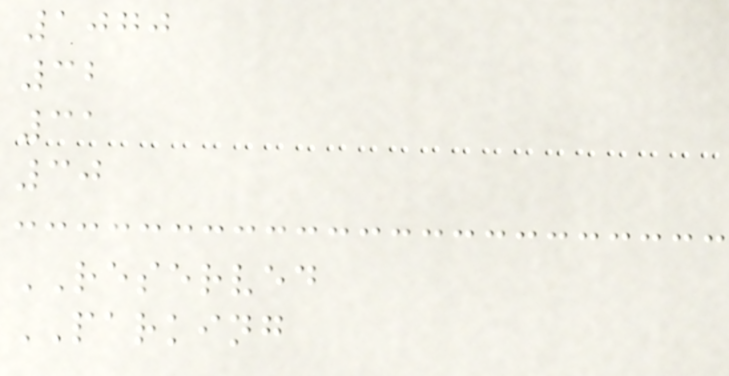1070
32
31
30
RESERVED
PARKING
